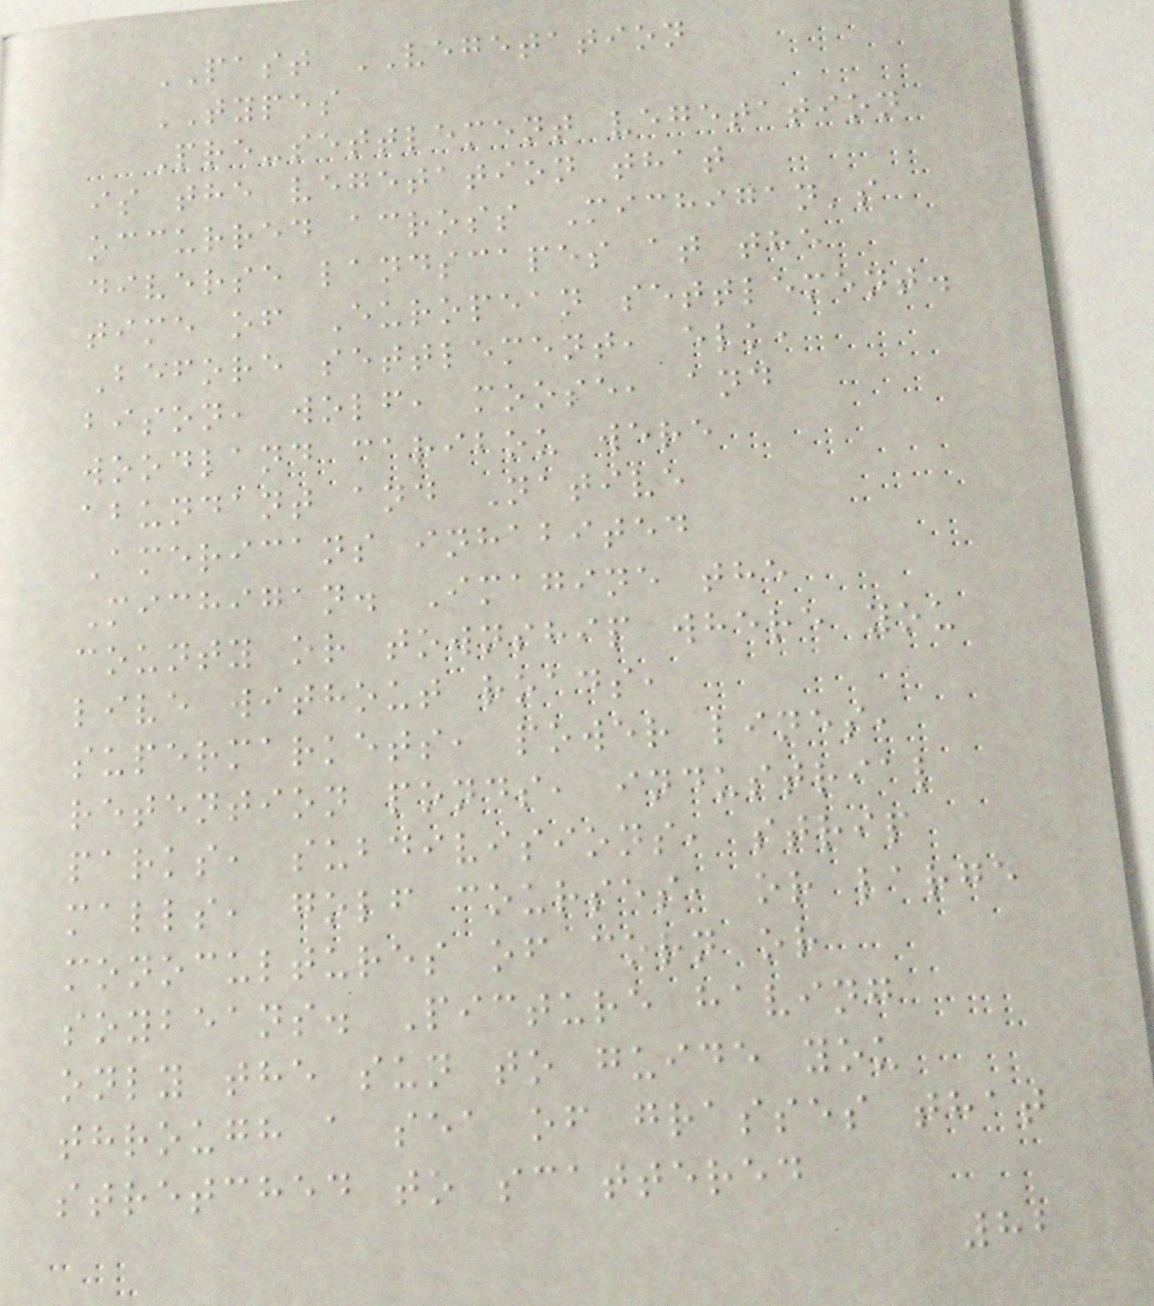PAST VEGETATION
TYPES
Pre-settlement vegetation
is the vegetation that
occurred across Michigan's
diverse landscapes at the
time of European settlement.
Before settlement, elk,
bison, wolf, moose, and
woodland caribou were
abundant and Native
Americans inhabited
Michigan. Imagine the
county or township where you
live without roads,
supermarkets, power lines,
retention ponds, industrial
parks, subdivisions, strip
malls, golf courses, or large
monocultures of corn or
soybeans. Picture having
only the sun to guide you
through a sea of grasses that
stretched to scattered
82
